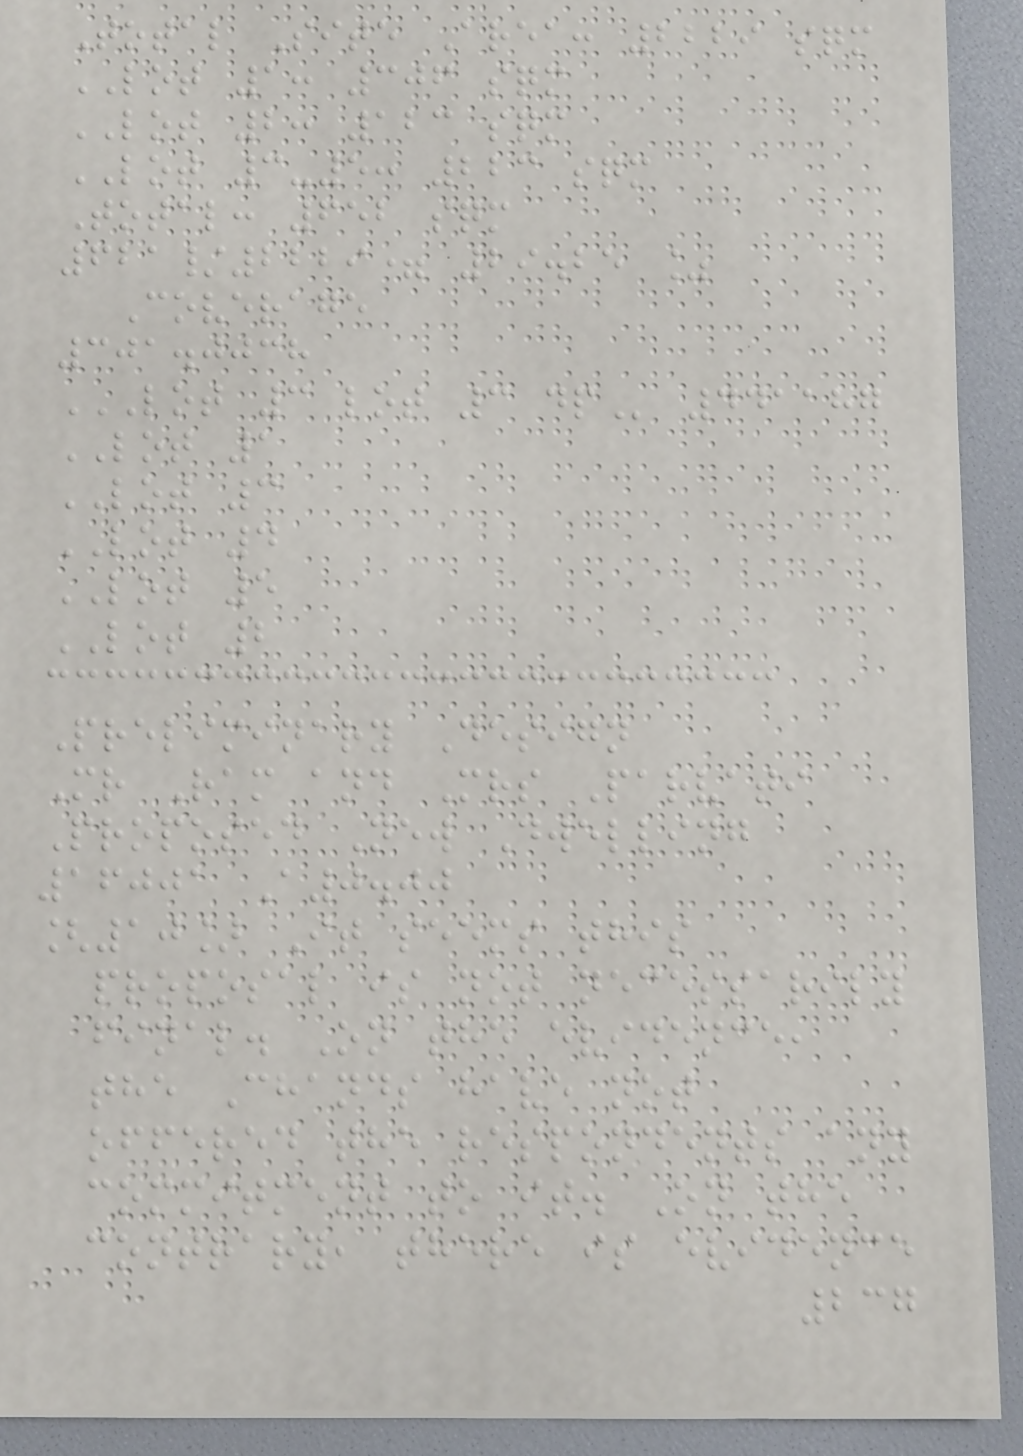Total Site Area: 2229 sqm
LOT 1: 306 sqm
LOT 2: 123 sqm
LOT 3-5: 223 sqm
Total: 652 sqm
621/2229= 29.25 %
Coverage
301.0038
LOT 3 LOT 3 DP 441187
LOT 1
LOT 3
LOT 4
LOT 5
LOT 2
Preliminary Design
Mr Ram and Mrs Parvati
Proposed New Dwelling
16001 A0.00
[10] It seems this
proposal is not necessarily
final. On the evidence,
the Chands have not
offered the respondents any
commitment to it. On the
contrary, there is evidence
237
